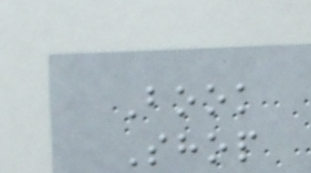Book
Shop
